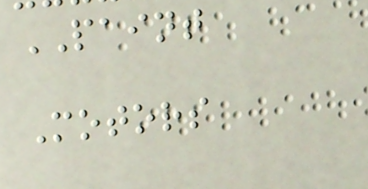PAINT
Motors
